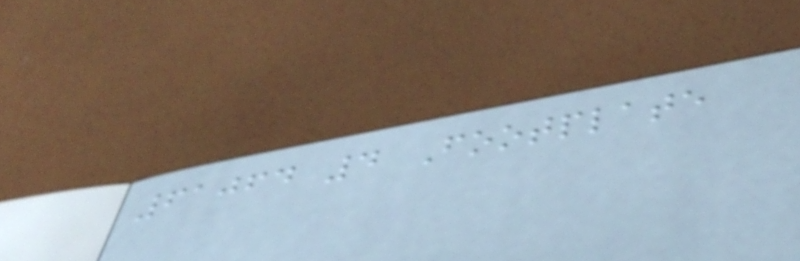61064 4 Footplate
